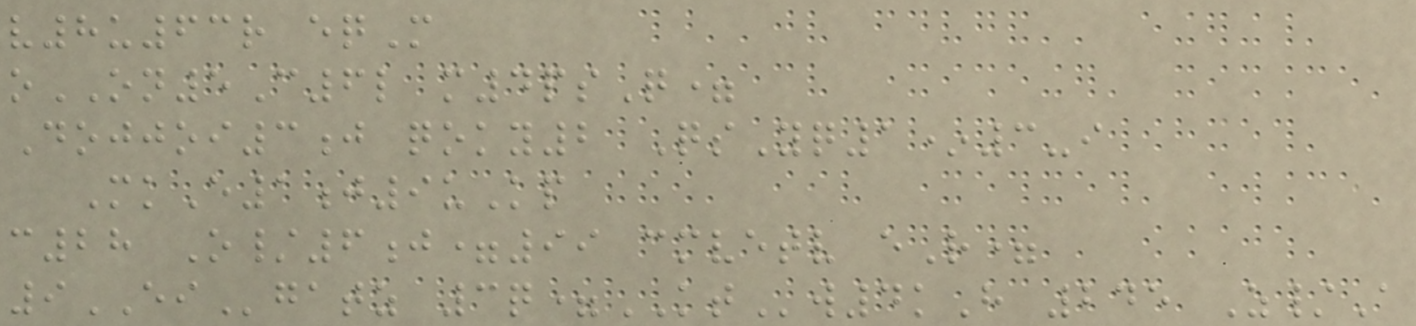v8u63r eqM
oON5C6l m4psQ=
Dojjoi3j qoky2 QsYq1*3-i
MkE1j9uKp
c28 O/6j=99 cmvetv eR=
9EIgatz 3q=KTw4kH 245 Z/A
